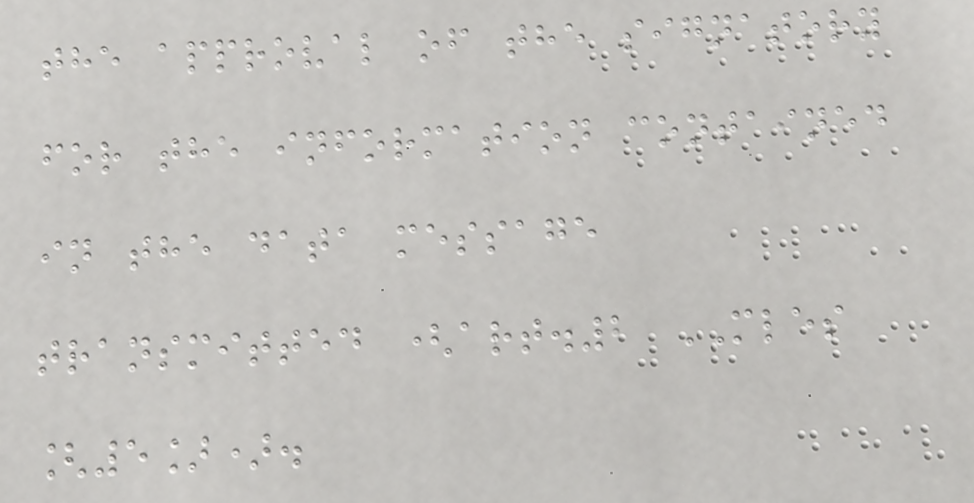the approval of the signatory
for the information contained
in the data message
transmitted (art.2 MLES
[5]).
